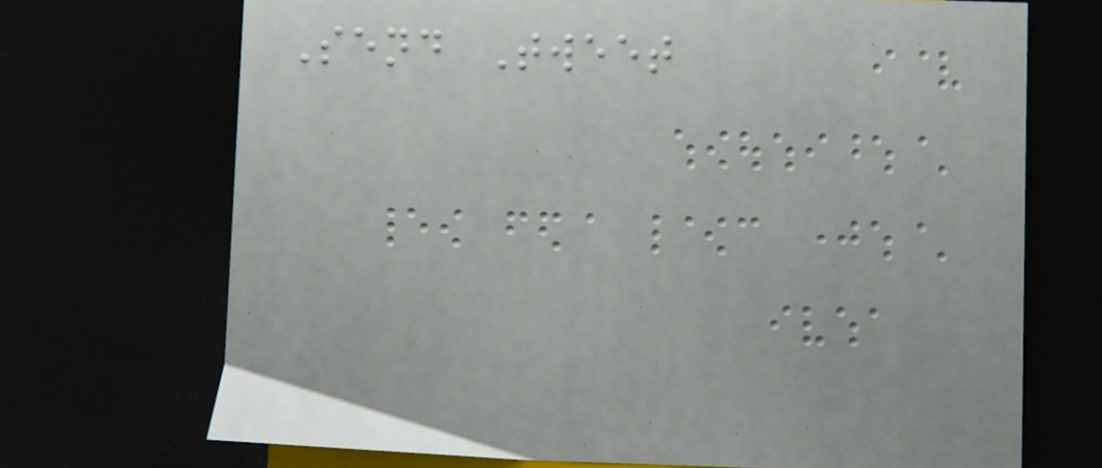Send Tweet
